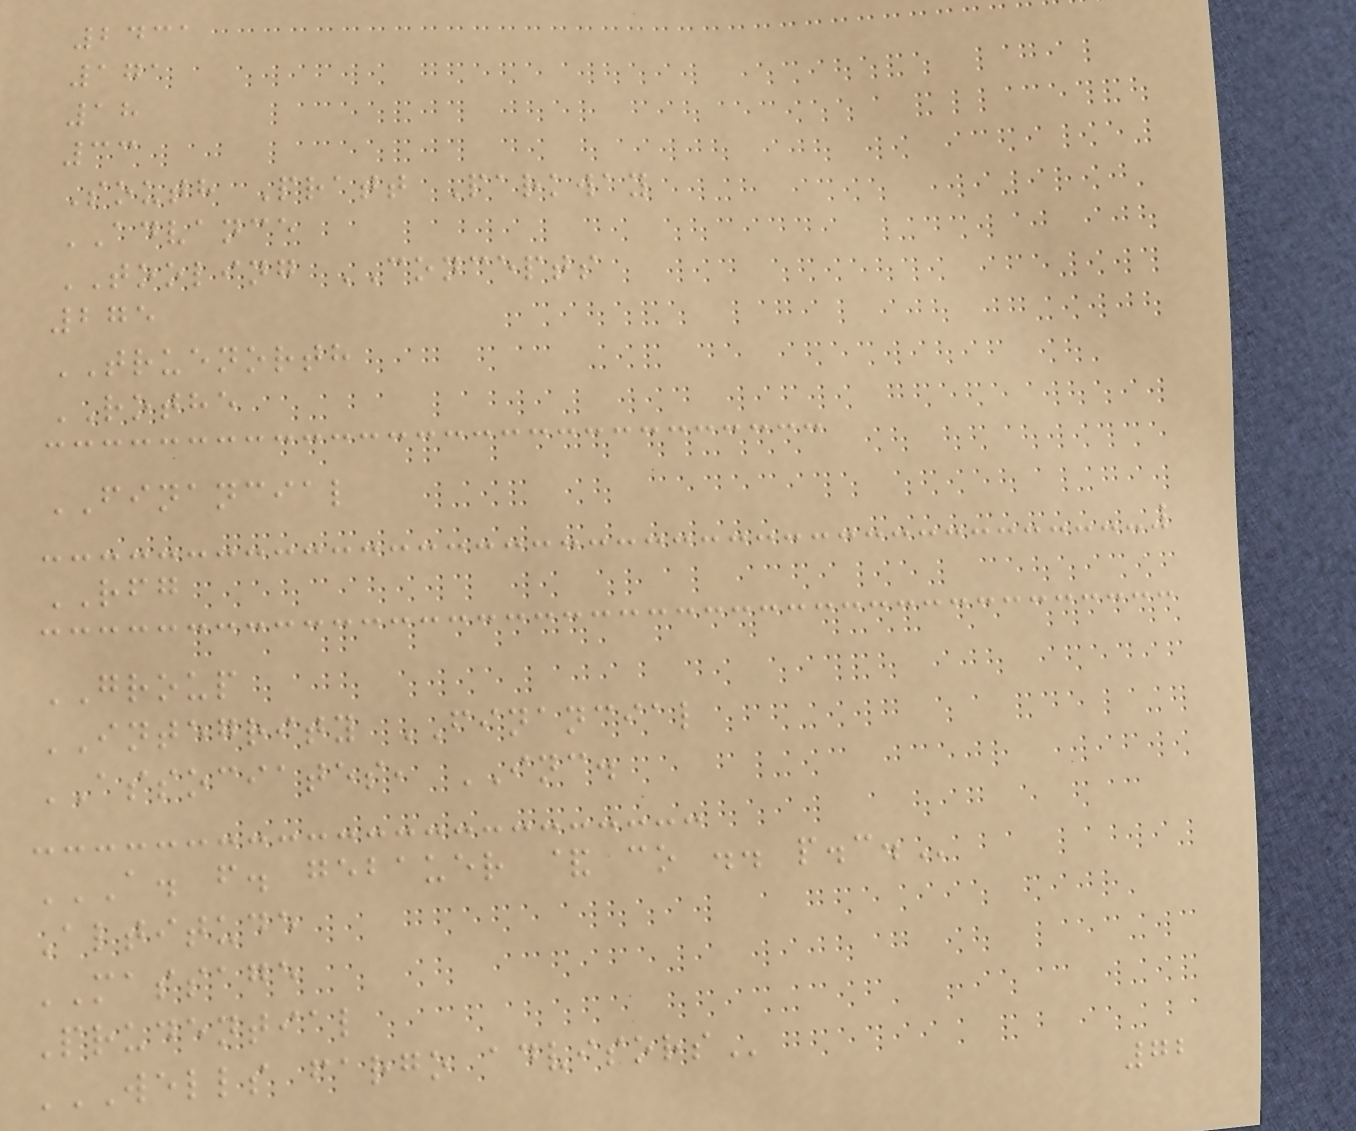2431
171
18
33
South Pratt Parkway
ADVANCE
TOOLING CONCEPTS
275
TRUENORTH
ROTHE
FINANCIAL
RFG
GROUP
INTEGRITY FINANCIAL
ASSOCIATES, INC.
A. F. GEBAUER & CO .. P.C.
Altitude
MASSAGE
Prudential
WELLS FARGO ADVISORS
72
